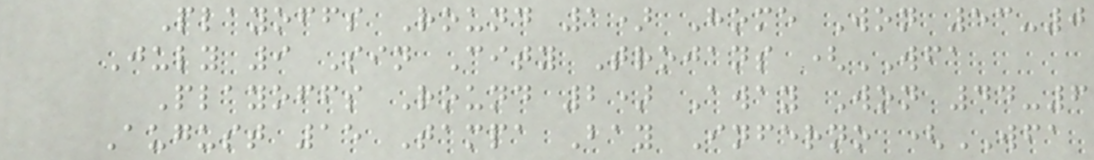Playoffs Round 1) Home Won 53-0
July 9 Sin City Trojans (WFA
Playoffs Round 2) Away Won 44-6
August 15 Tampa Bay Inferno (WFA
